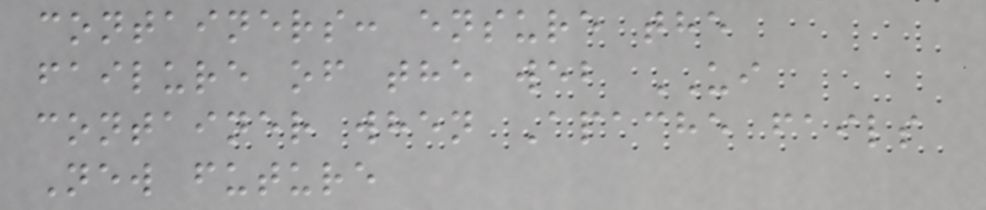containers: ensure the
failure of the web UI
container when Apache fails
New future
